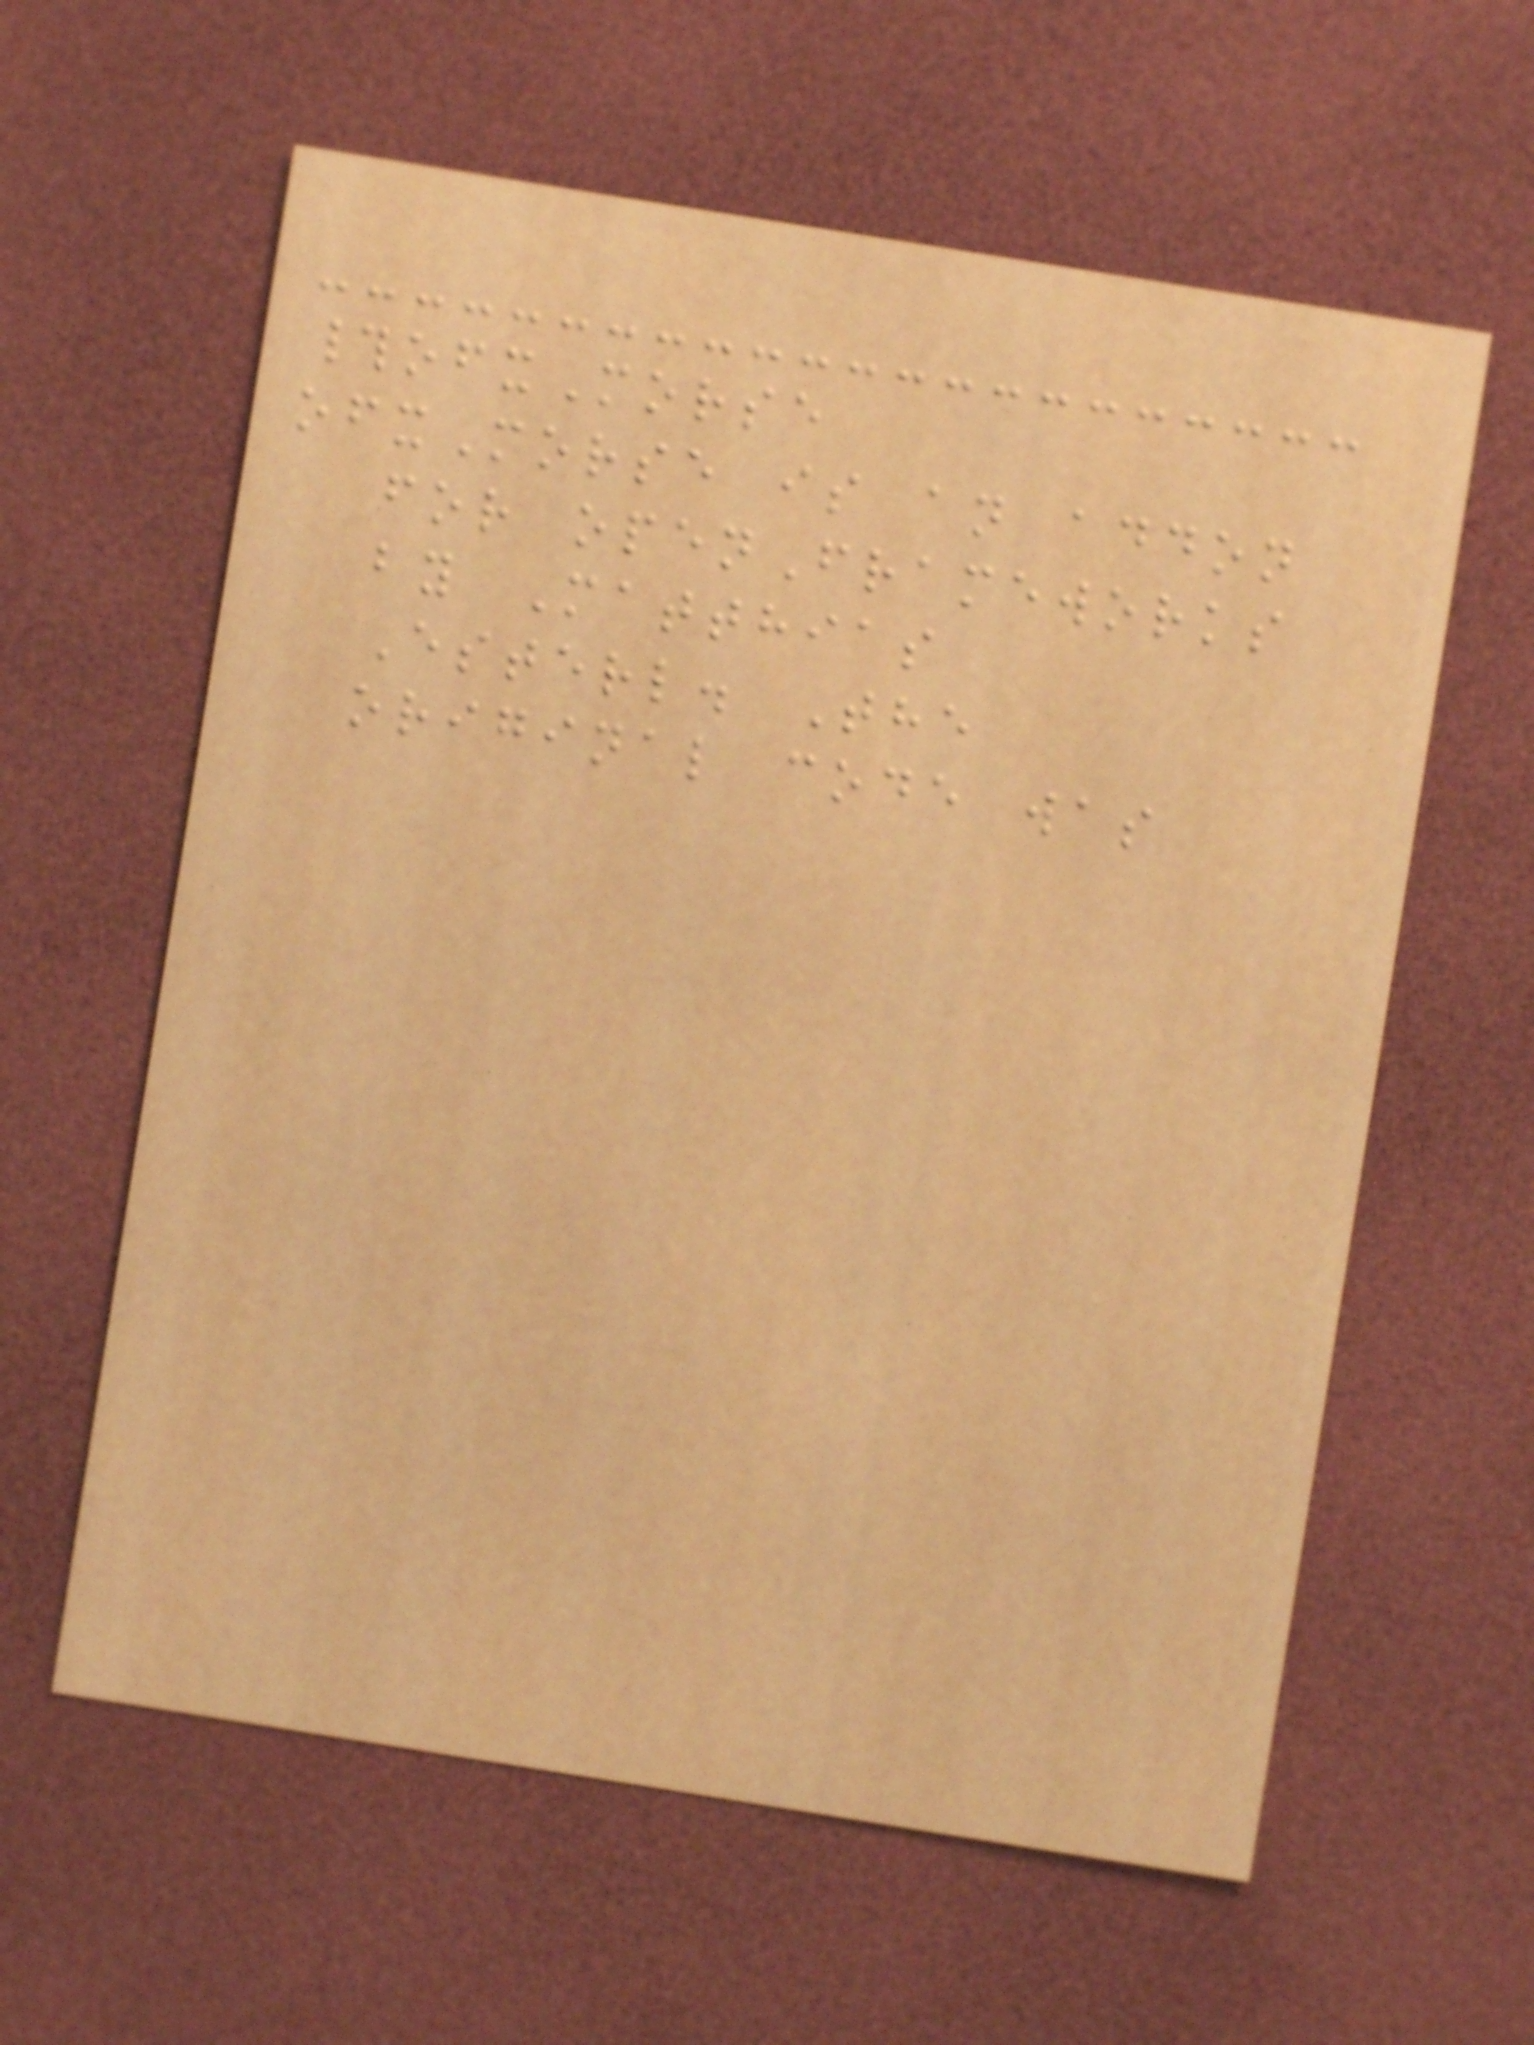#ofxMorse
ofxMorse is an addon
for openFrameworks
by Matthias
Esterl. The
original code was
